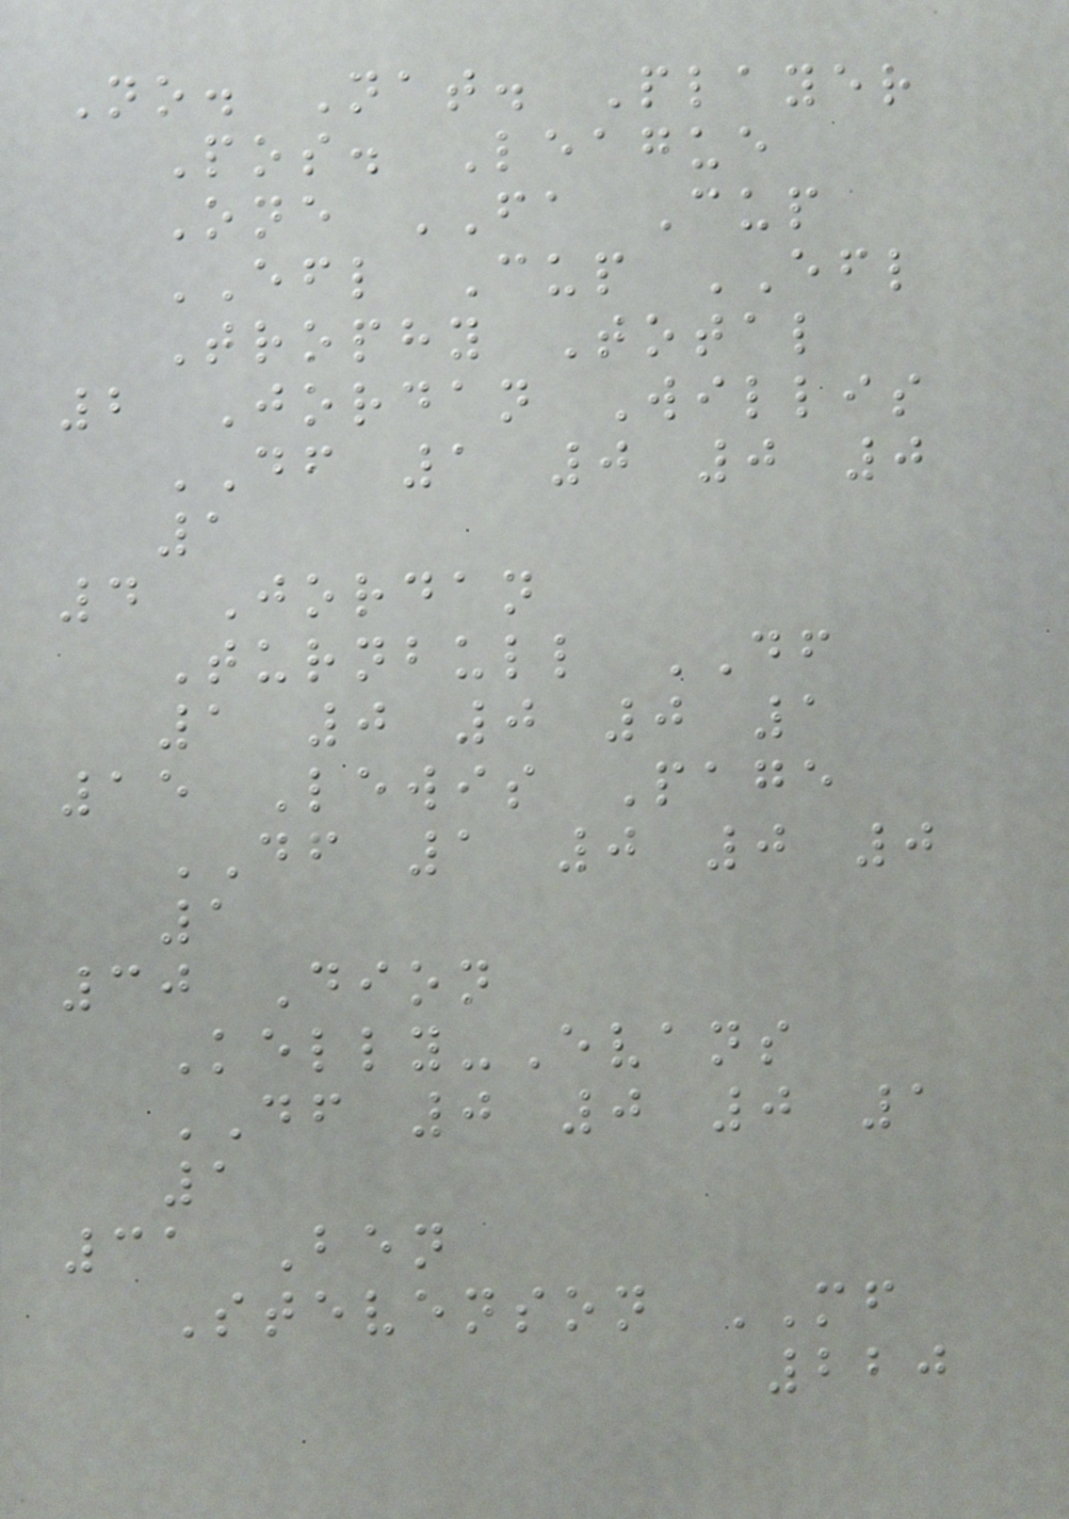No. Nat. Player
Pos. League
One FA Cup
EFL Cup EFL
Trophy Total
2 Jordan Willis
DF 1 0 0 0
1
4 Jordan
Turnbull DF
1 0 0 0 1
15 Lewis Page
DF 1 0 0 0
1
30 Dion
Kelly-Evans
DF 0 0 0 1
1
31 Ben
Stevenson MF
220
